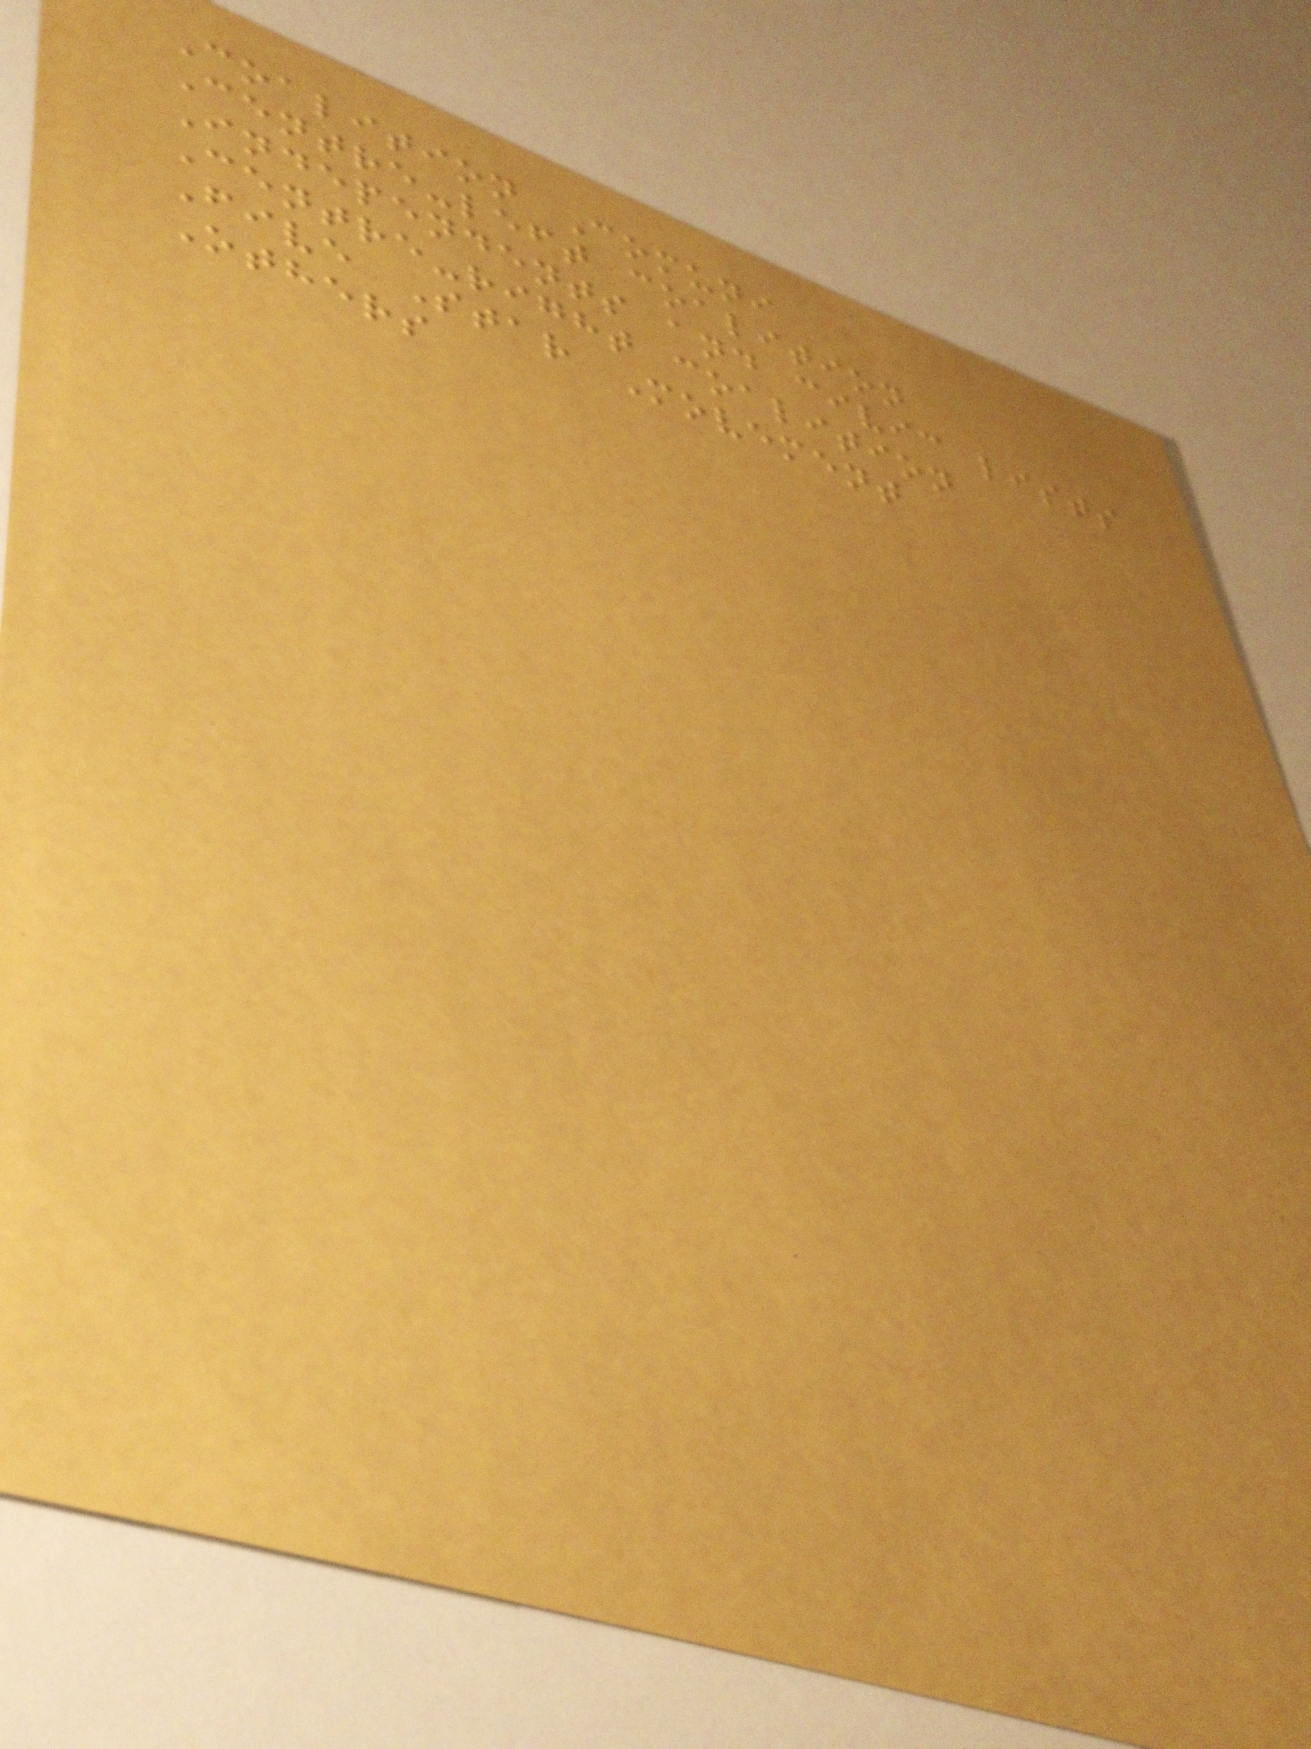Coalition Comuni
Centre-left coalition
Independents and civic lists
Centre-right coalition
Five Star Movement
Others
